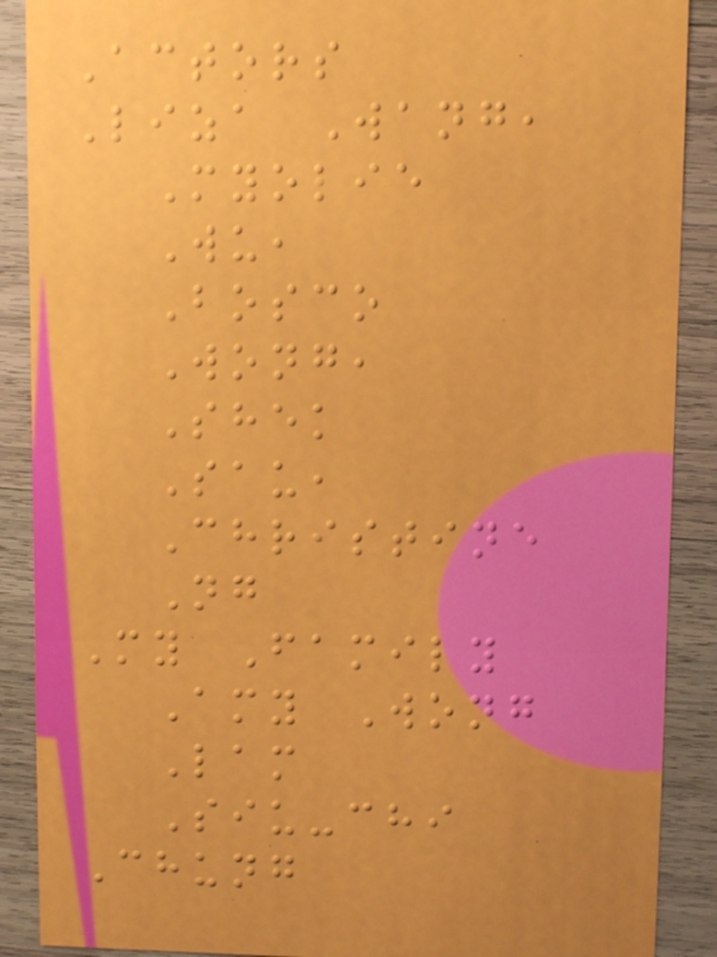Actors
Liza Wang,
Myolie
Wu,
Bosco
Wong,
Shek
Sau,
Christine
Ng
My Family
Amy Wong
Lam
Siu-chi
Chung
